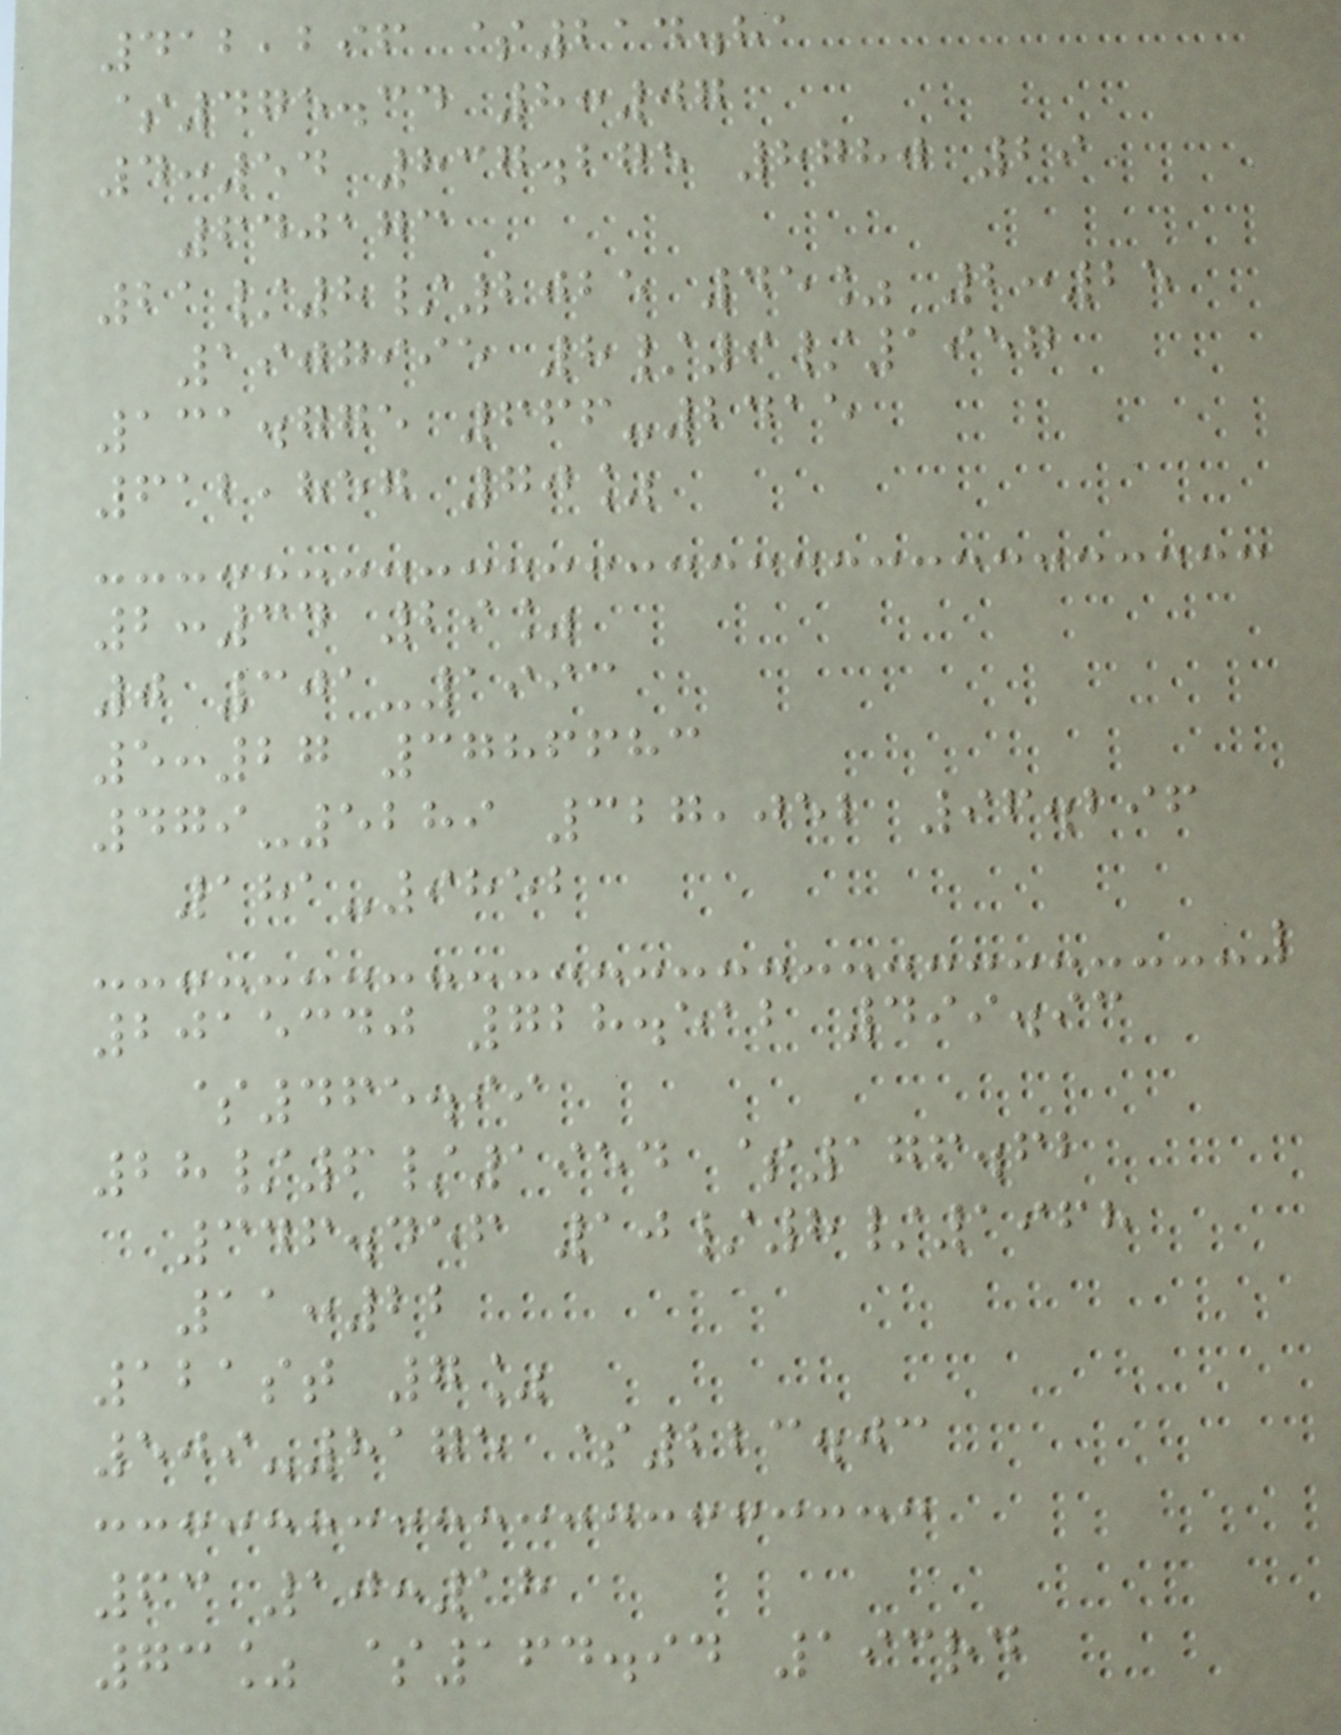412,296 $214.81
$475.34 8:07
4:54 837.275 8780 29
640173
21/8/2025 45% 2:25
1907995 8/9/1957
131.775 666-2415
612,857 70%
2:34 29%
0 301-1993
5:27 3786683
479-5289 327,052 96.296
181-9852
2015340 728.512 499.93
$465.99
28/6/1954 $176.62
346.456 10/8/1968
11:22
121st 7%
509-8175 $223.03
63 10:18
73% $164.94 193rd
